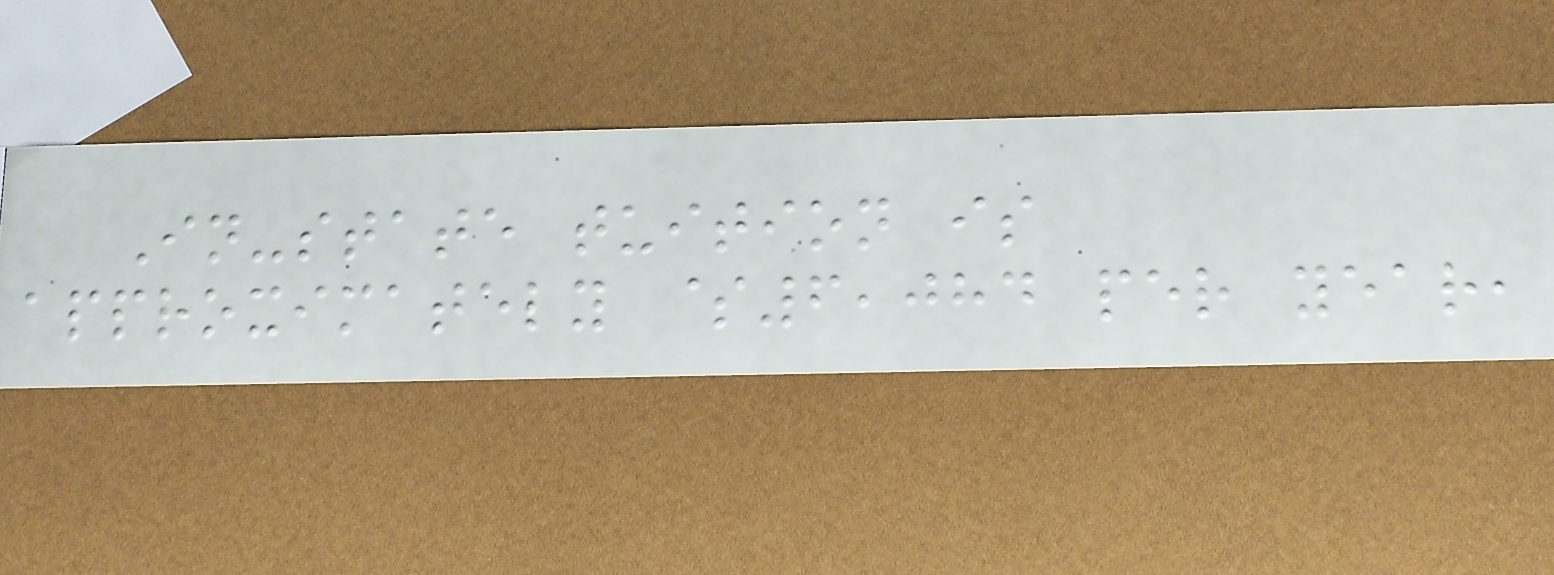In-state tuition is
approximately $6,084 per year,
